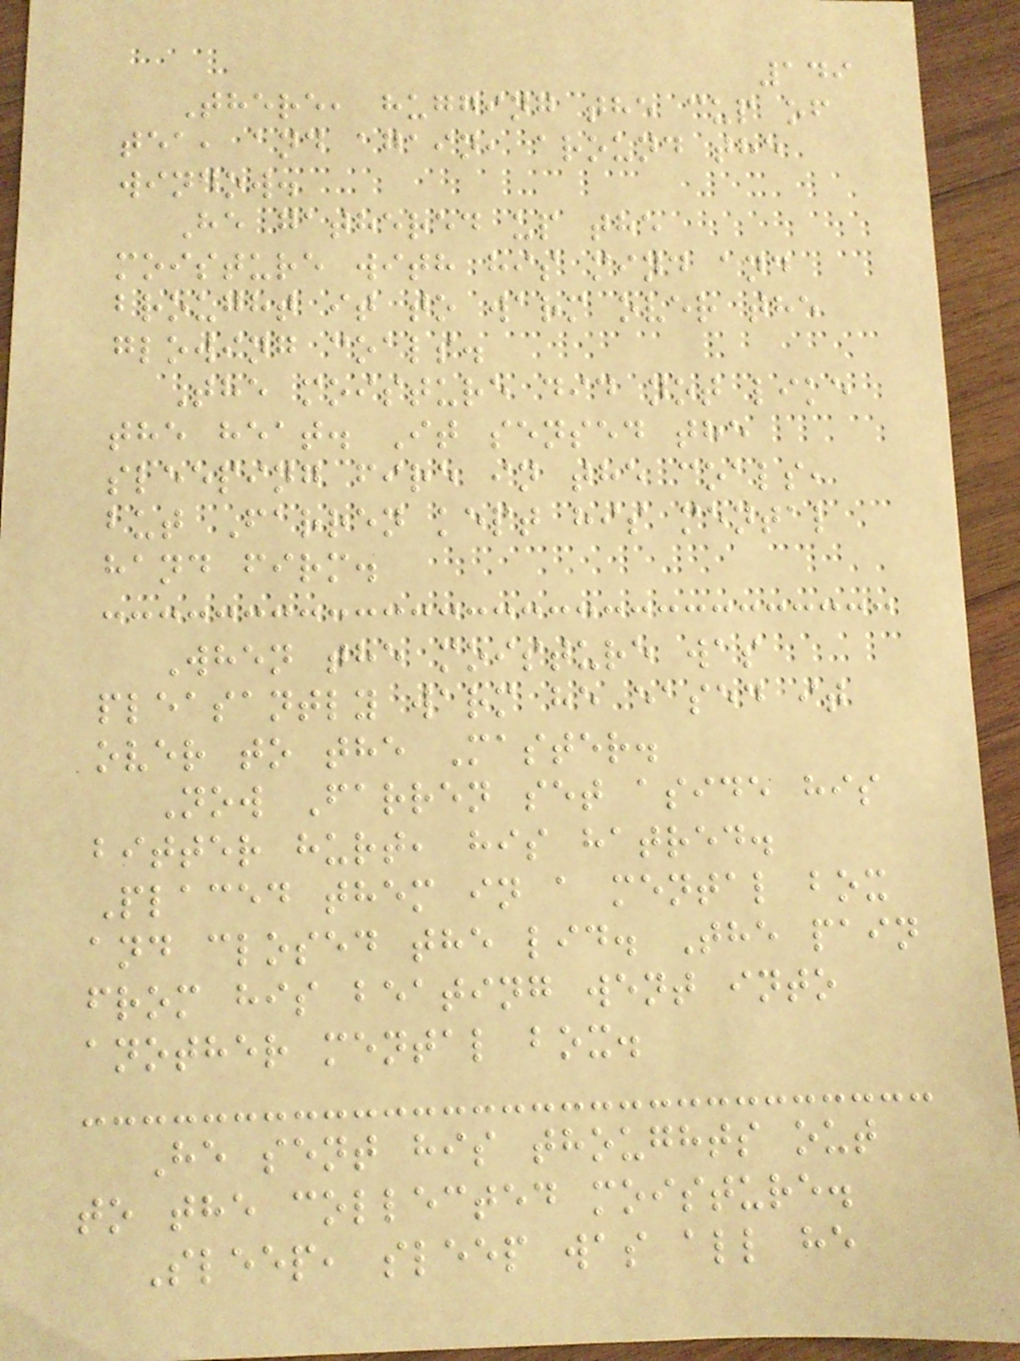149
There, hugging the cup of
tea, and again, around the
window.
He gathered up the
moisture with his mind and
brought it to warm over the
glowing coals.
The moisture did not like
the heat. It sensed the
sleeping fire in the coals,
but Farren kept his mental
hand firm.
When the moisture was
pleasantly warm he eased it
over to the Master.
Now Farren set aside his
bitter hurt, his hatred.
Placed them in a mental box
and closed the lid. The pain
from his beating went into
another mental box.
He sent his thoughts out
to the collected moisture.
Sleep, sleep was all he
